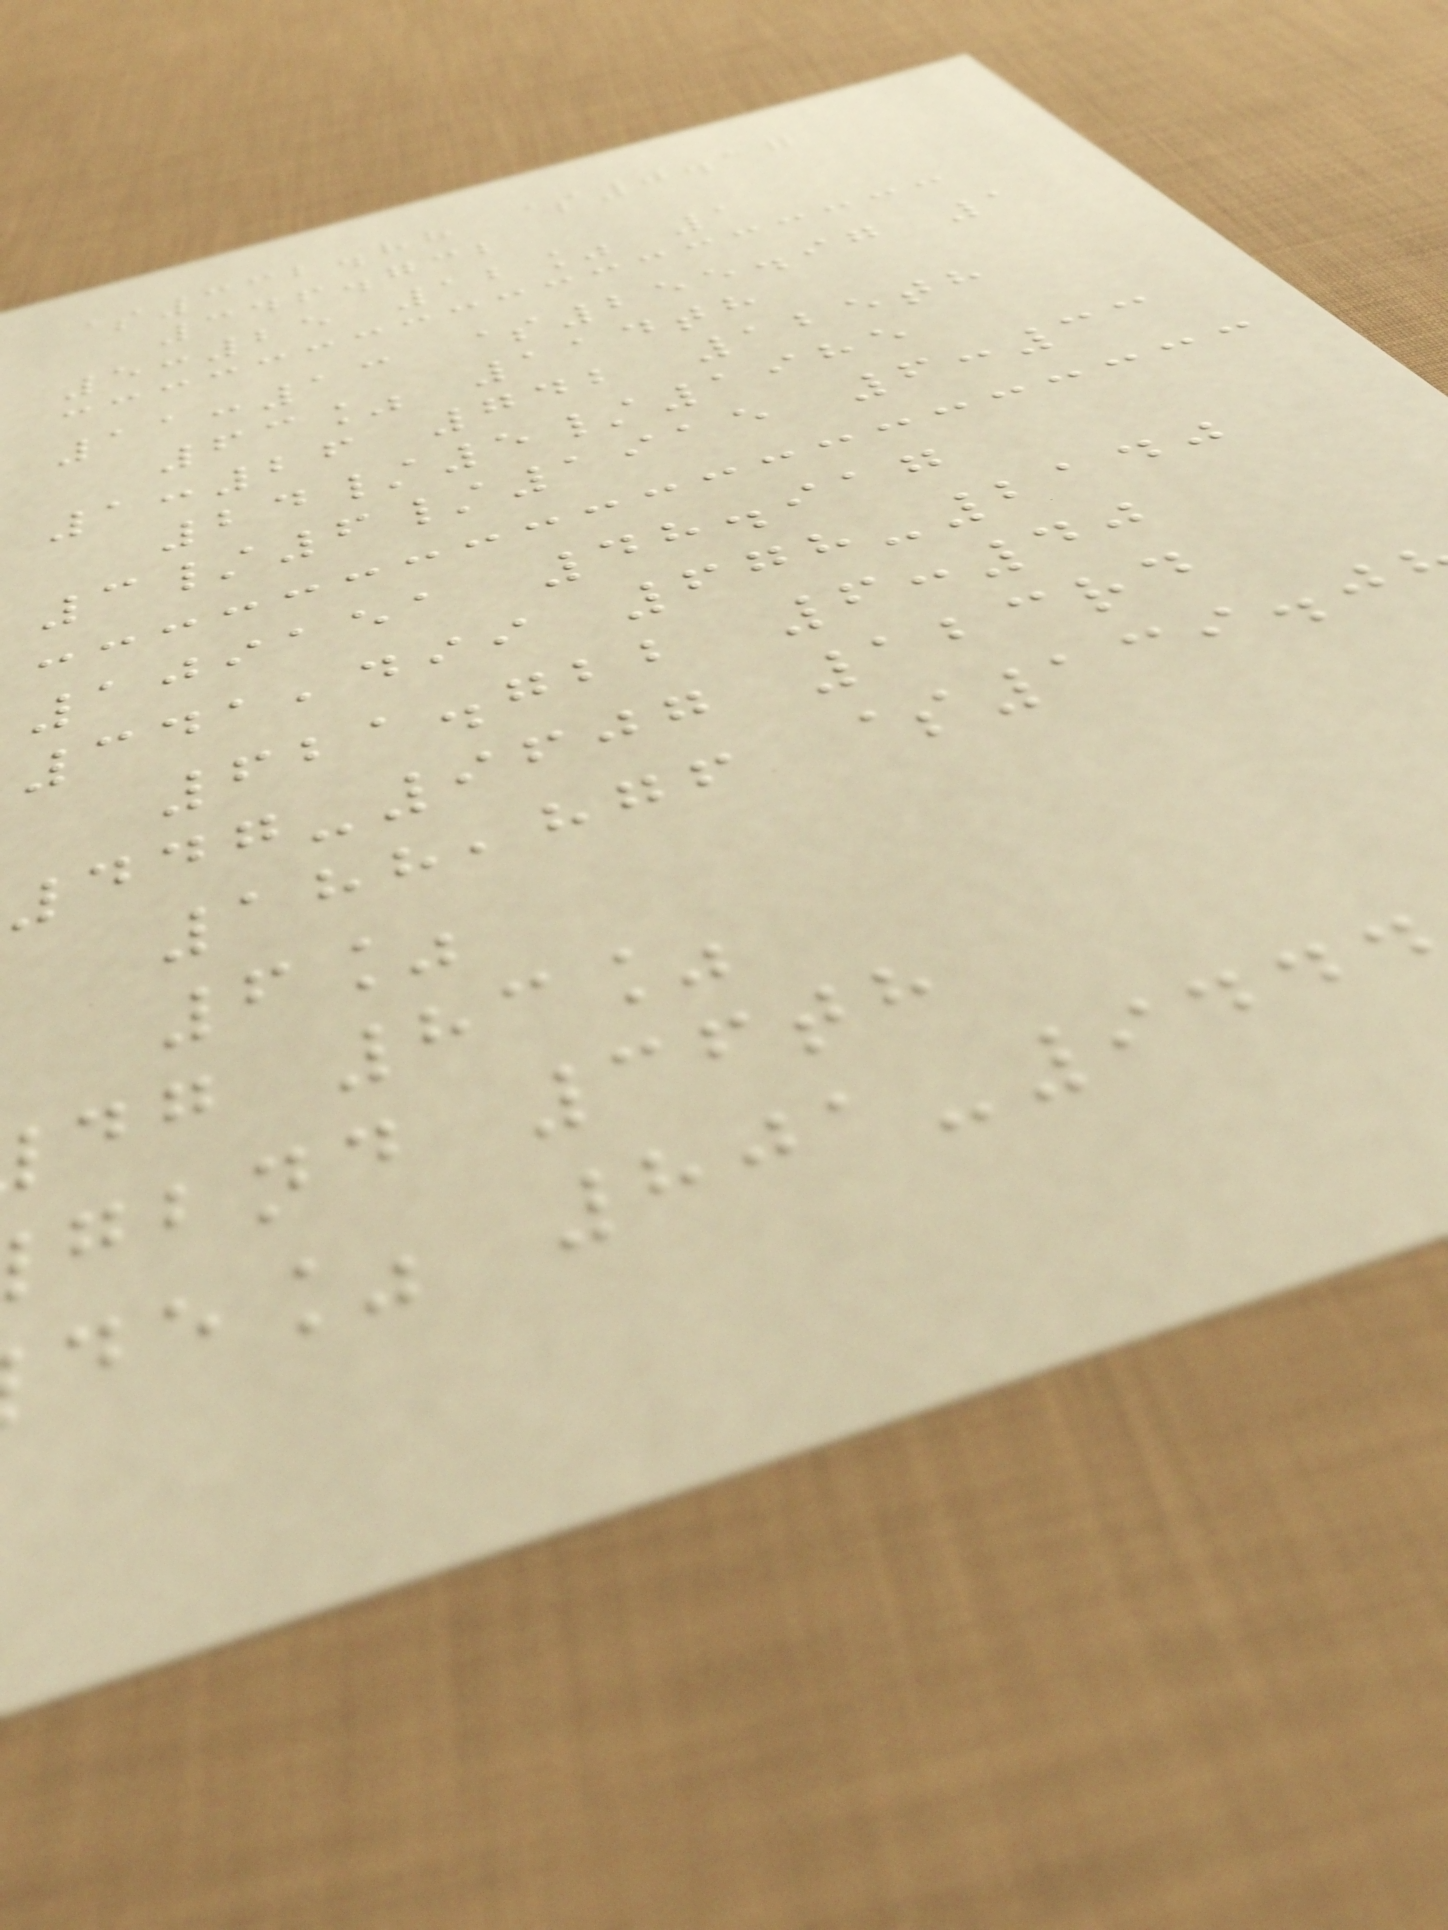$332.88 $0.17
346.732
5:25 12% 1
11:13 $255.97 1
63% 114th
1:26 742 125th
24/5/1985
3/6/1915 6:33
109151 48.917
341,499 678-2140
621.722 6:40
447-9607 123rd
188,876 $139.0
6%
dg 83%
gbnd 36th
de% 801-944
